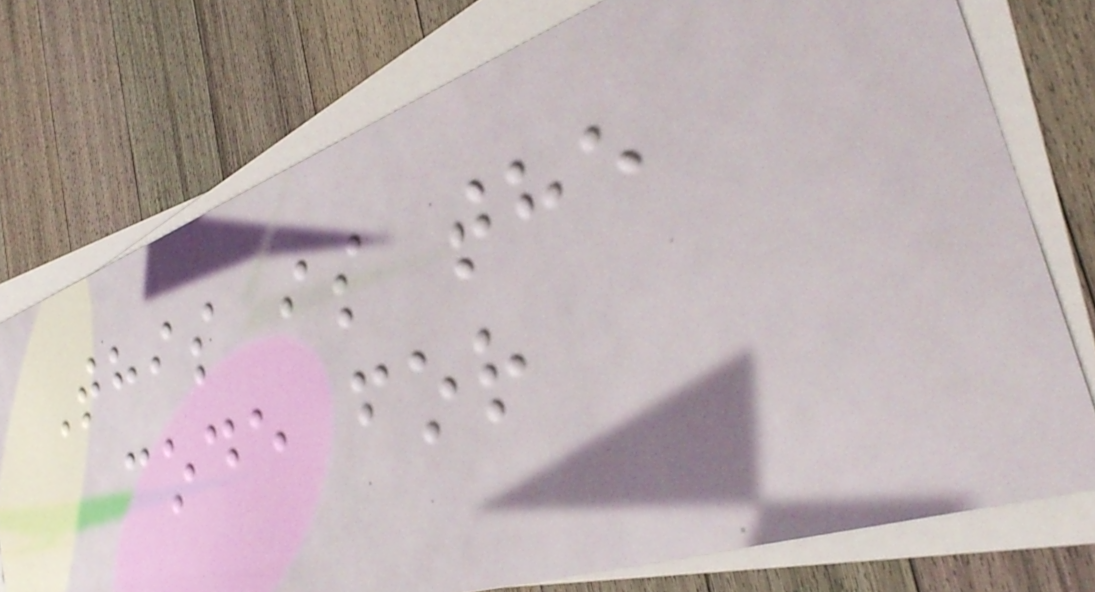This is the
code for
